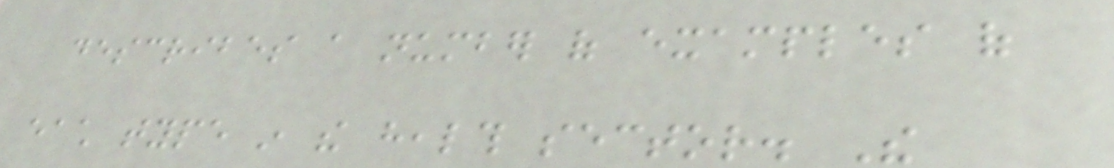describes a number of examples of
each type in the health sector. The
